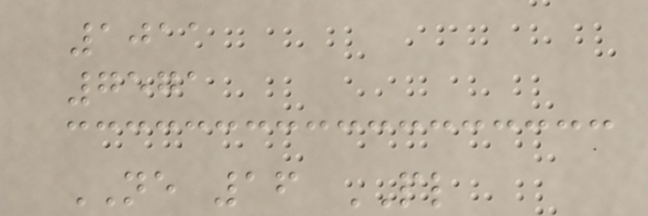1011
7571
NE 16 PL
